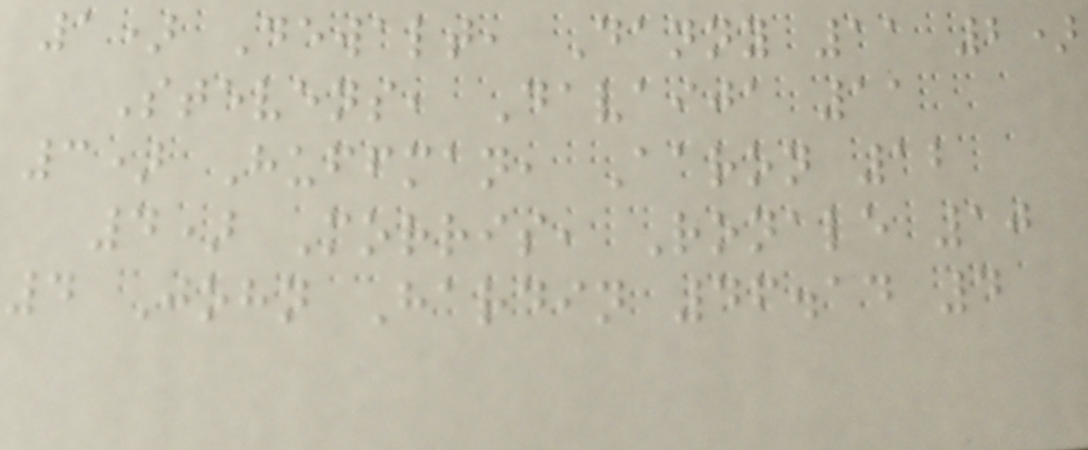1) Dewalt, Danny 11 2)
Stevens, Davaija 11
3) Huffman, Aaron 12
4) Morris, Ronale 10
4 John Hardin 46.14 4
